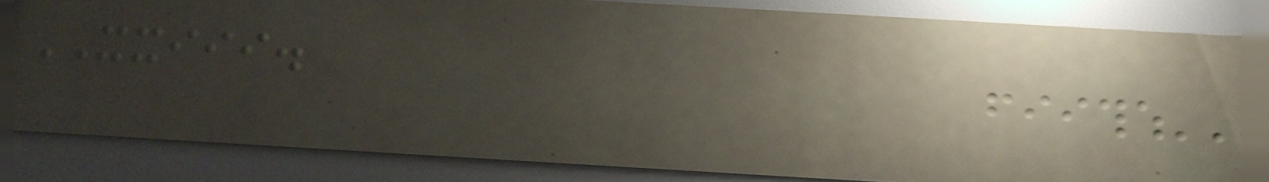XXIII.
